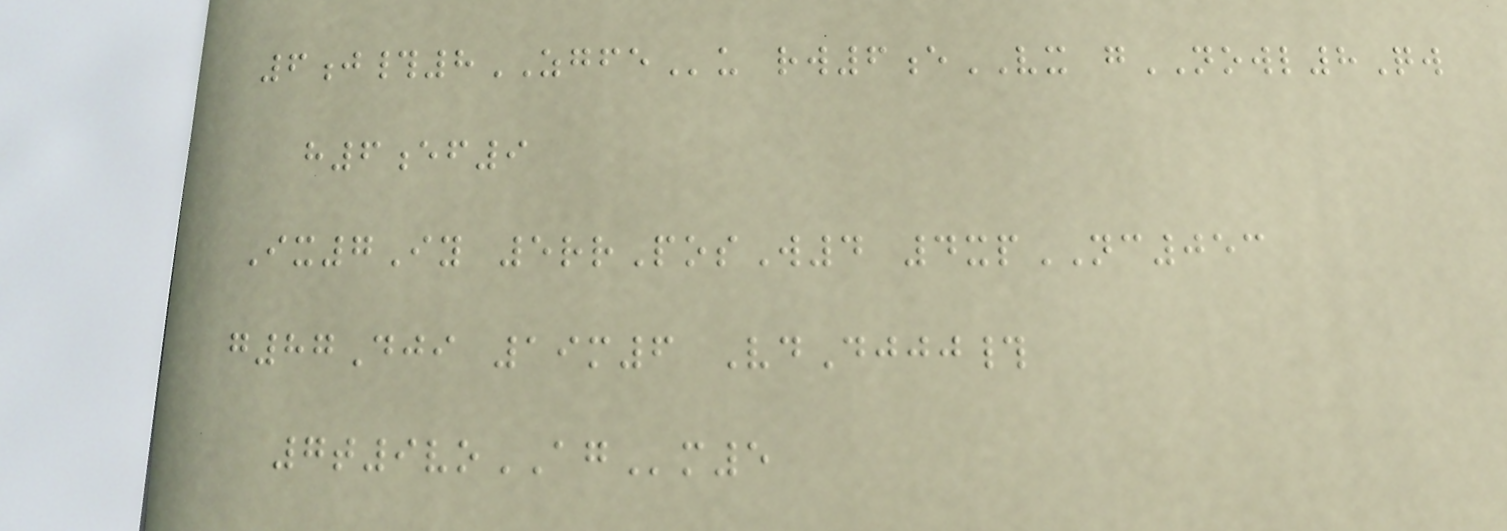6j#8ZGFEu rw6eVX gNOWL8Qw
h6ef9
Ix7Iy 5rrPosW4 4xpNC053
g87Dji 19m6 VdDjjj#
7t9voAGm5
